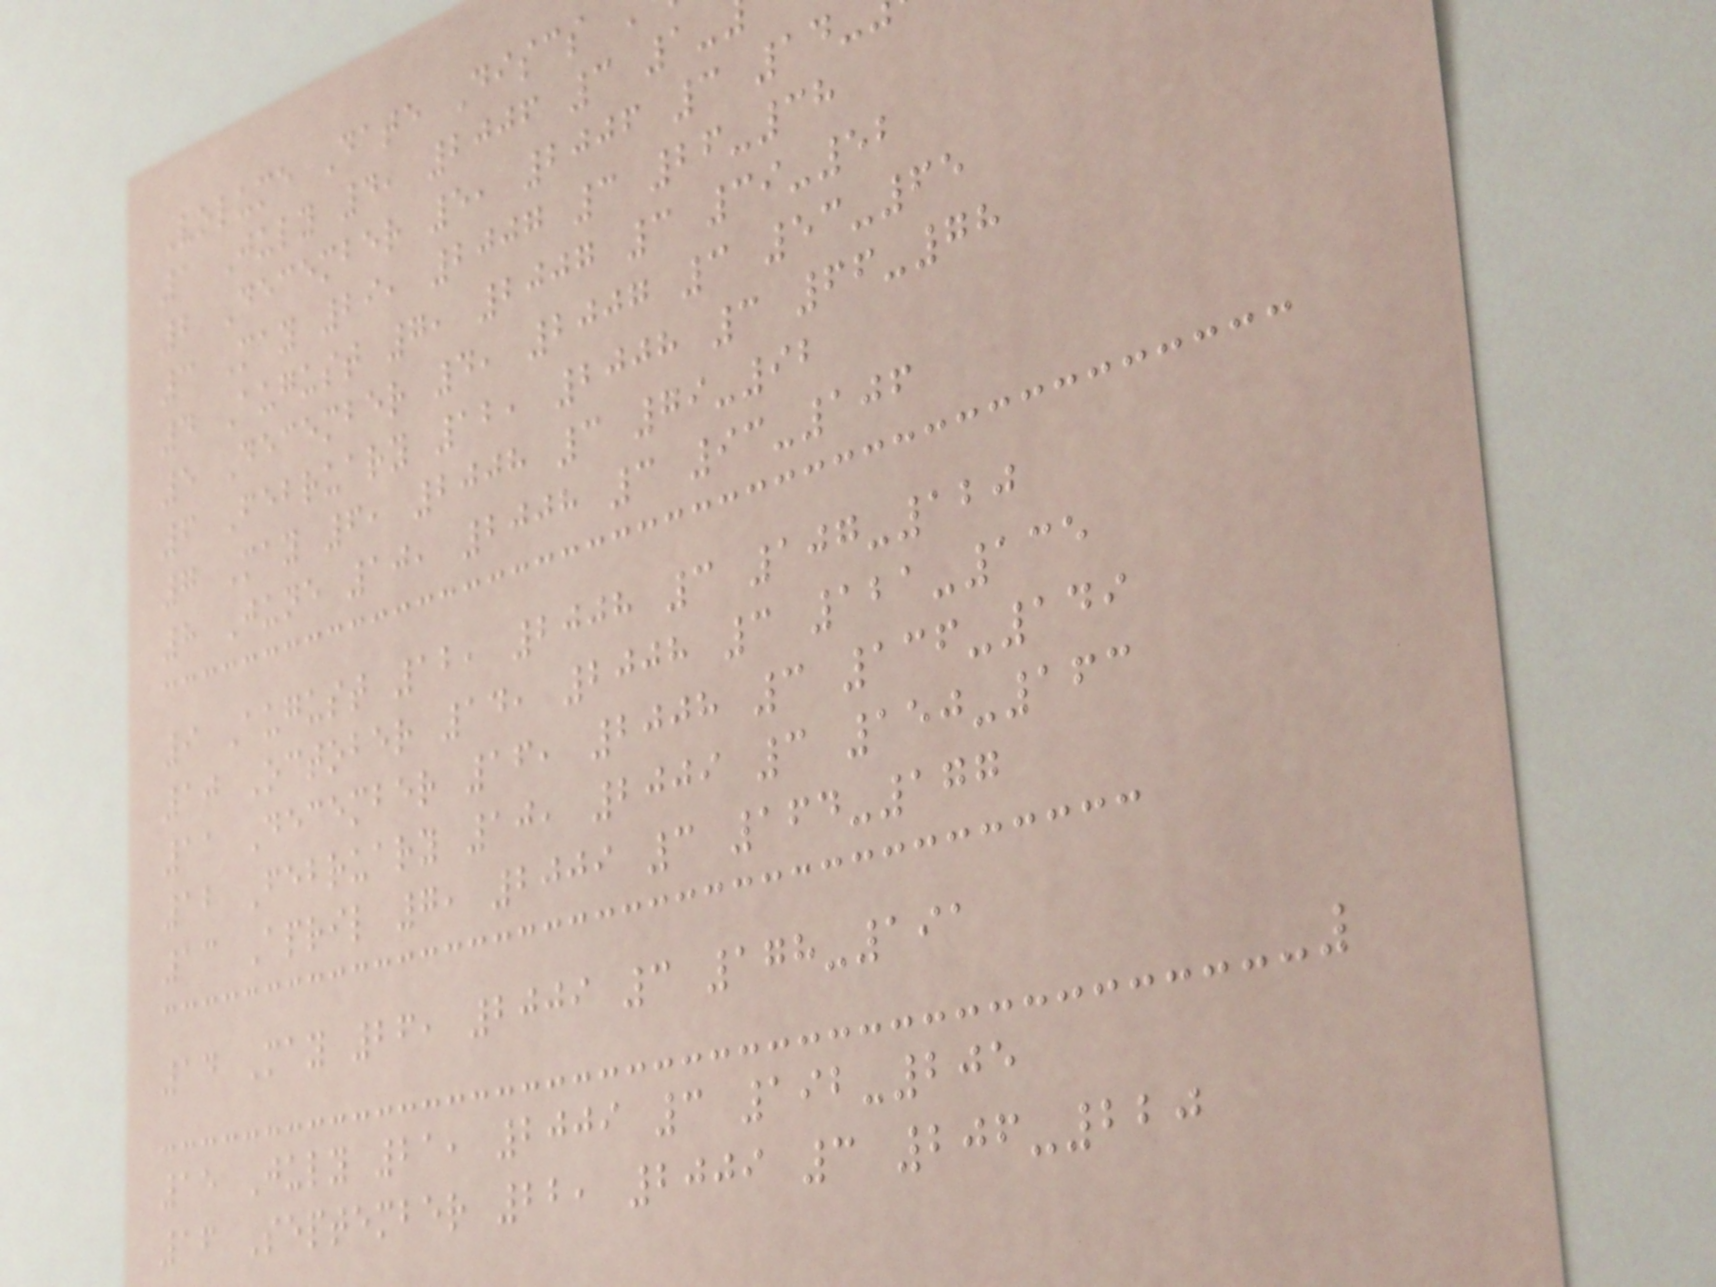Volume Date Discs
1 July 4, 2006 3 1-
2 December 5, 2006 3 14-
3 May 29, 2007 3 26-38
4 August 7, 2007 3 39-52
5 December 4, 2007 3 53-65
6 February 12, 2008 3 66-78
7 May 6, 2008 3 79-92
8 June 10, 2008 3 93-106
9 August 12, 2008 3 107-120
10 October 14, 2008 3 121-135
11 December 16, 2008 3 136-149
12 February 10, 2009 3 150-163
13 April 7, 2009 3 164-177
14 May 26, 2009 3 178-191
15 July 21, 2009 3 192-205
16 September 22, 2009 3 206-220
